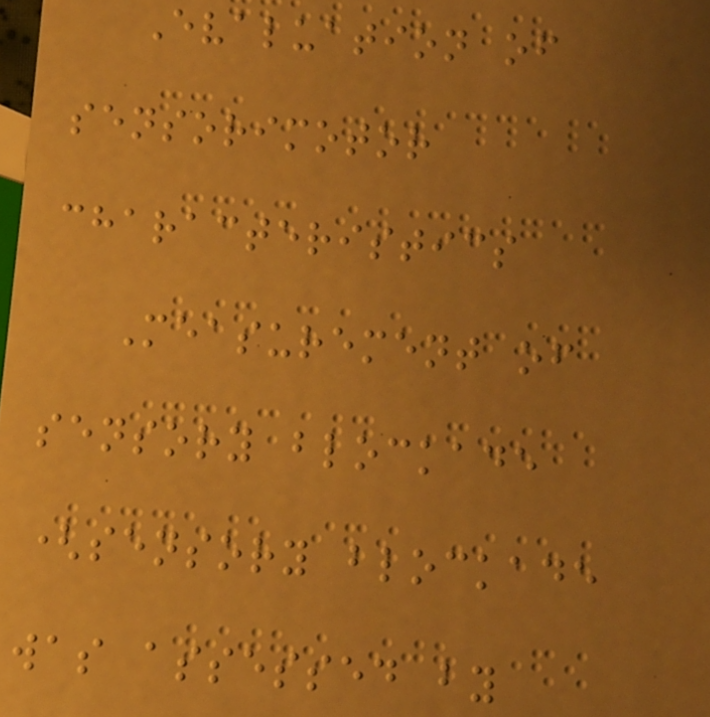Evaluation of
sensorimotor
characteristics
Measurement of
sensory blockade
(sensory blockade
was assessed by
